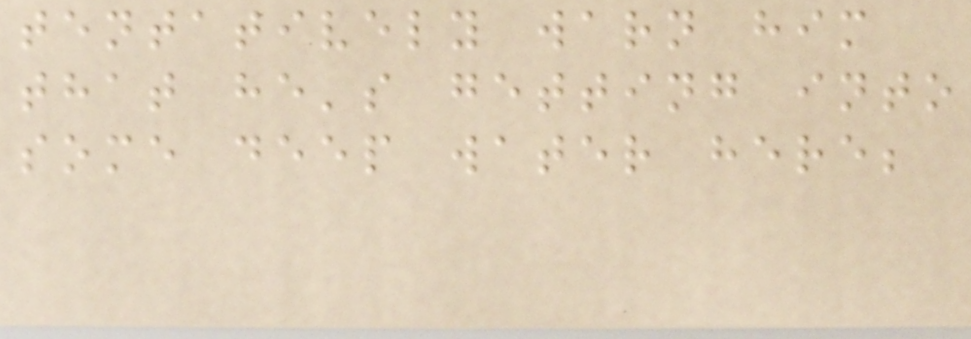tentatively warn him
that he's getting into
some deep water here;
